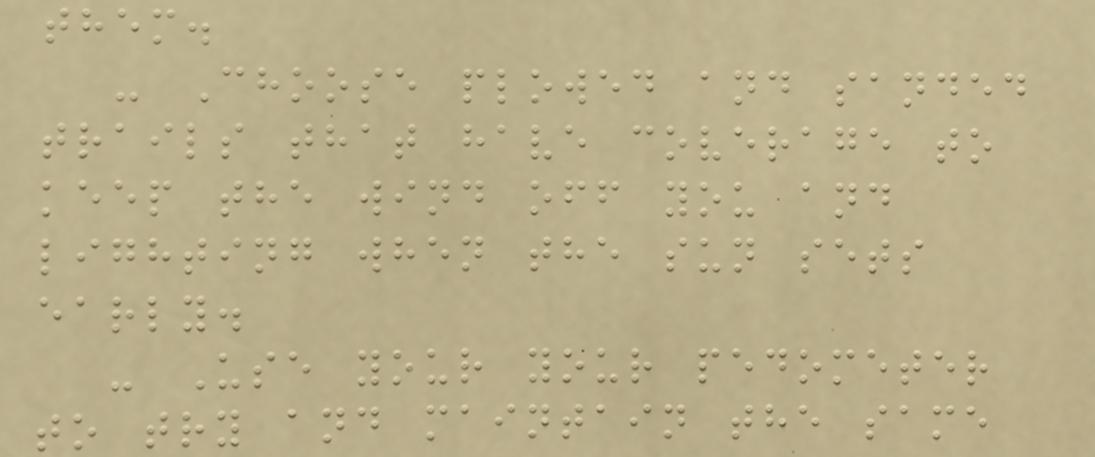them.
- Choose plowed and sanded
trails that have coverage to
keep the wind off you and
lighting when the sun sets
early.
- Use your your pedometer
to try and maintain the same
